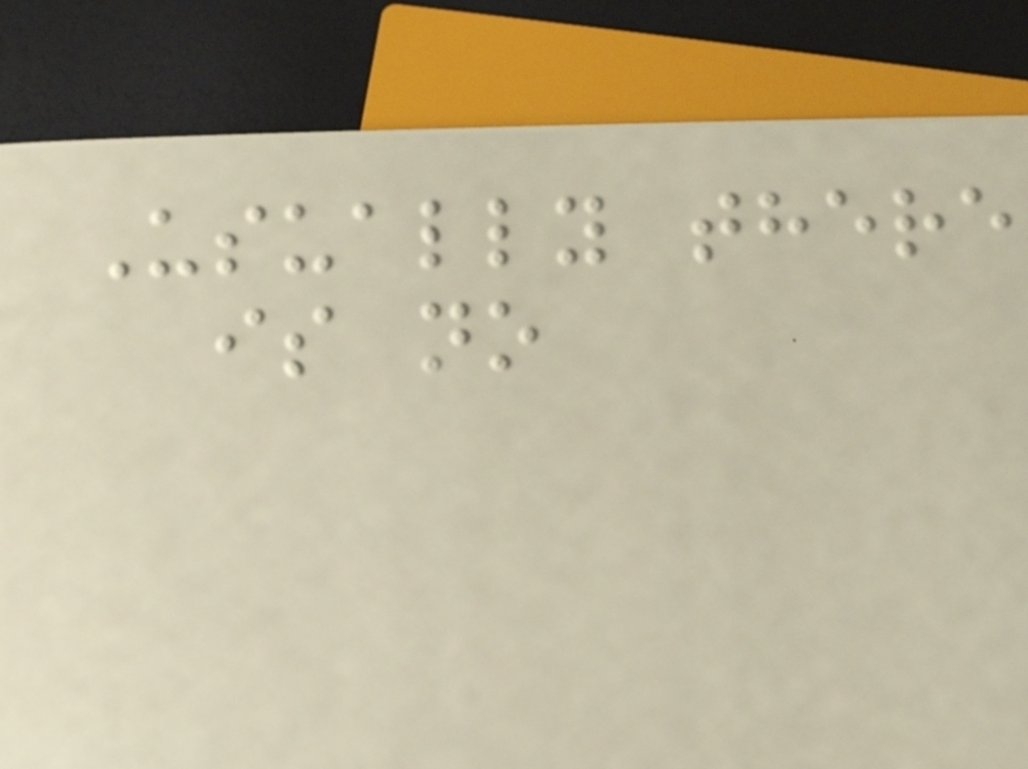Usually there
is no
